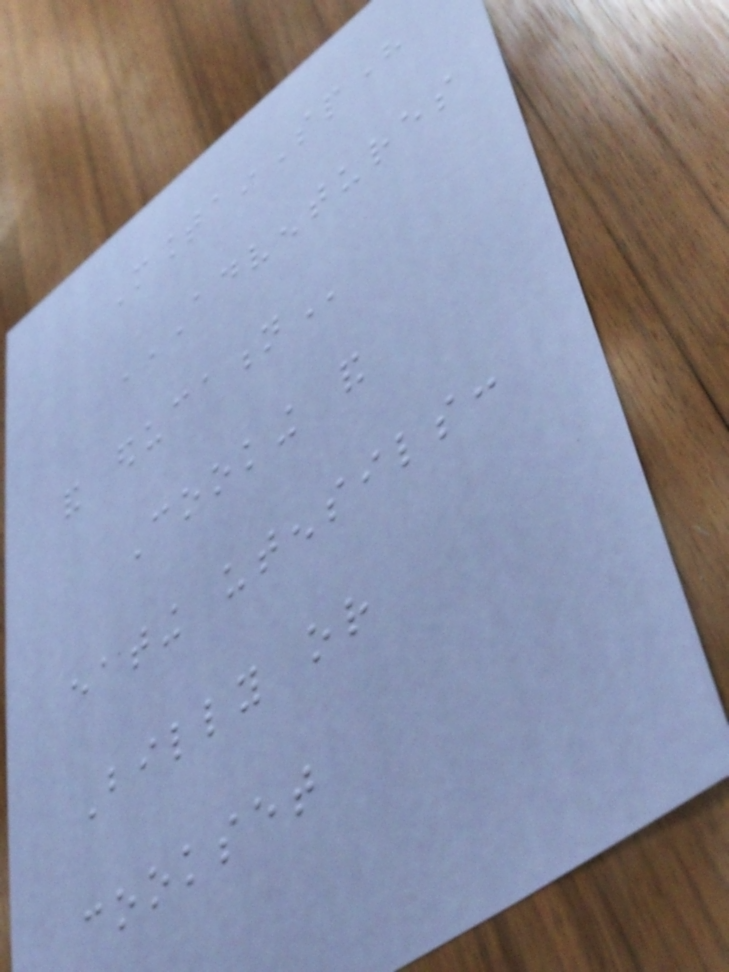MountainSphere
ADVENTURES
AND EDUCATION
Cooking and
eating utensils:
Billy or
cookset
